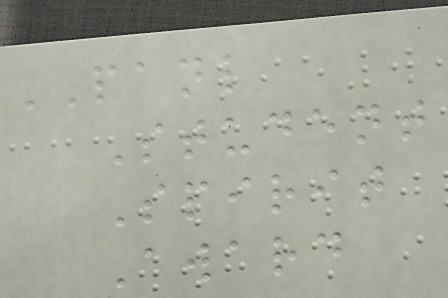PANL
Student
Spirit
Award
